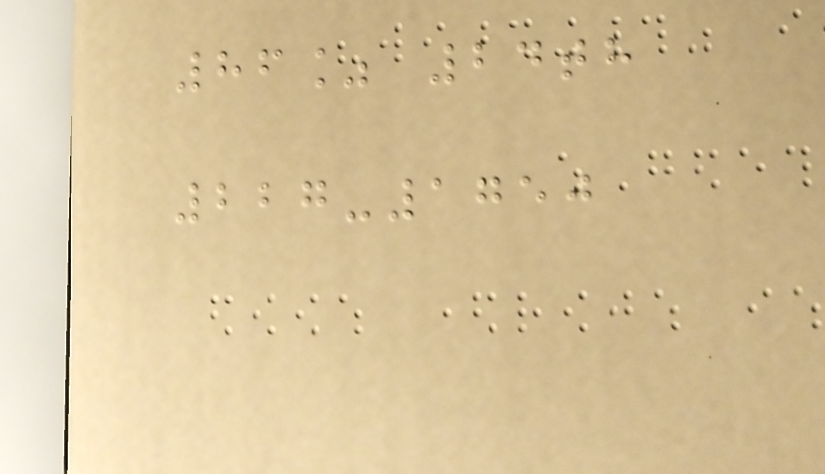86% 24th
227-1750
